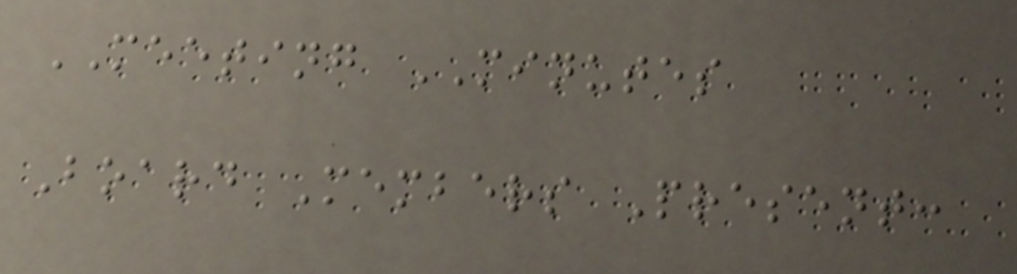MEETING MINUTES
Board Members Present:
